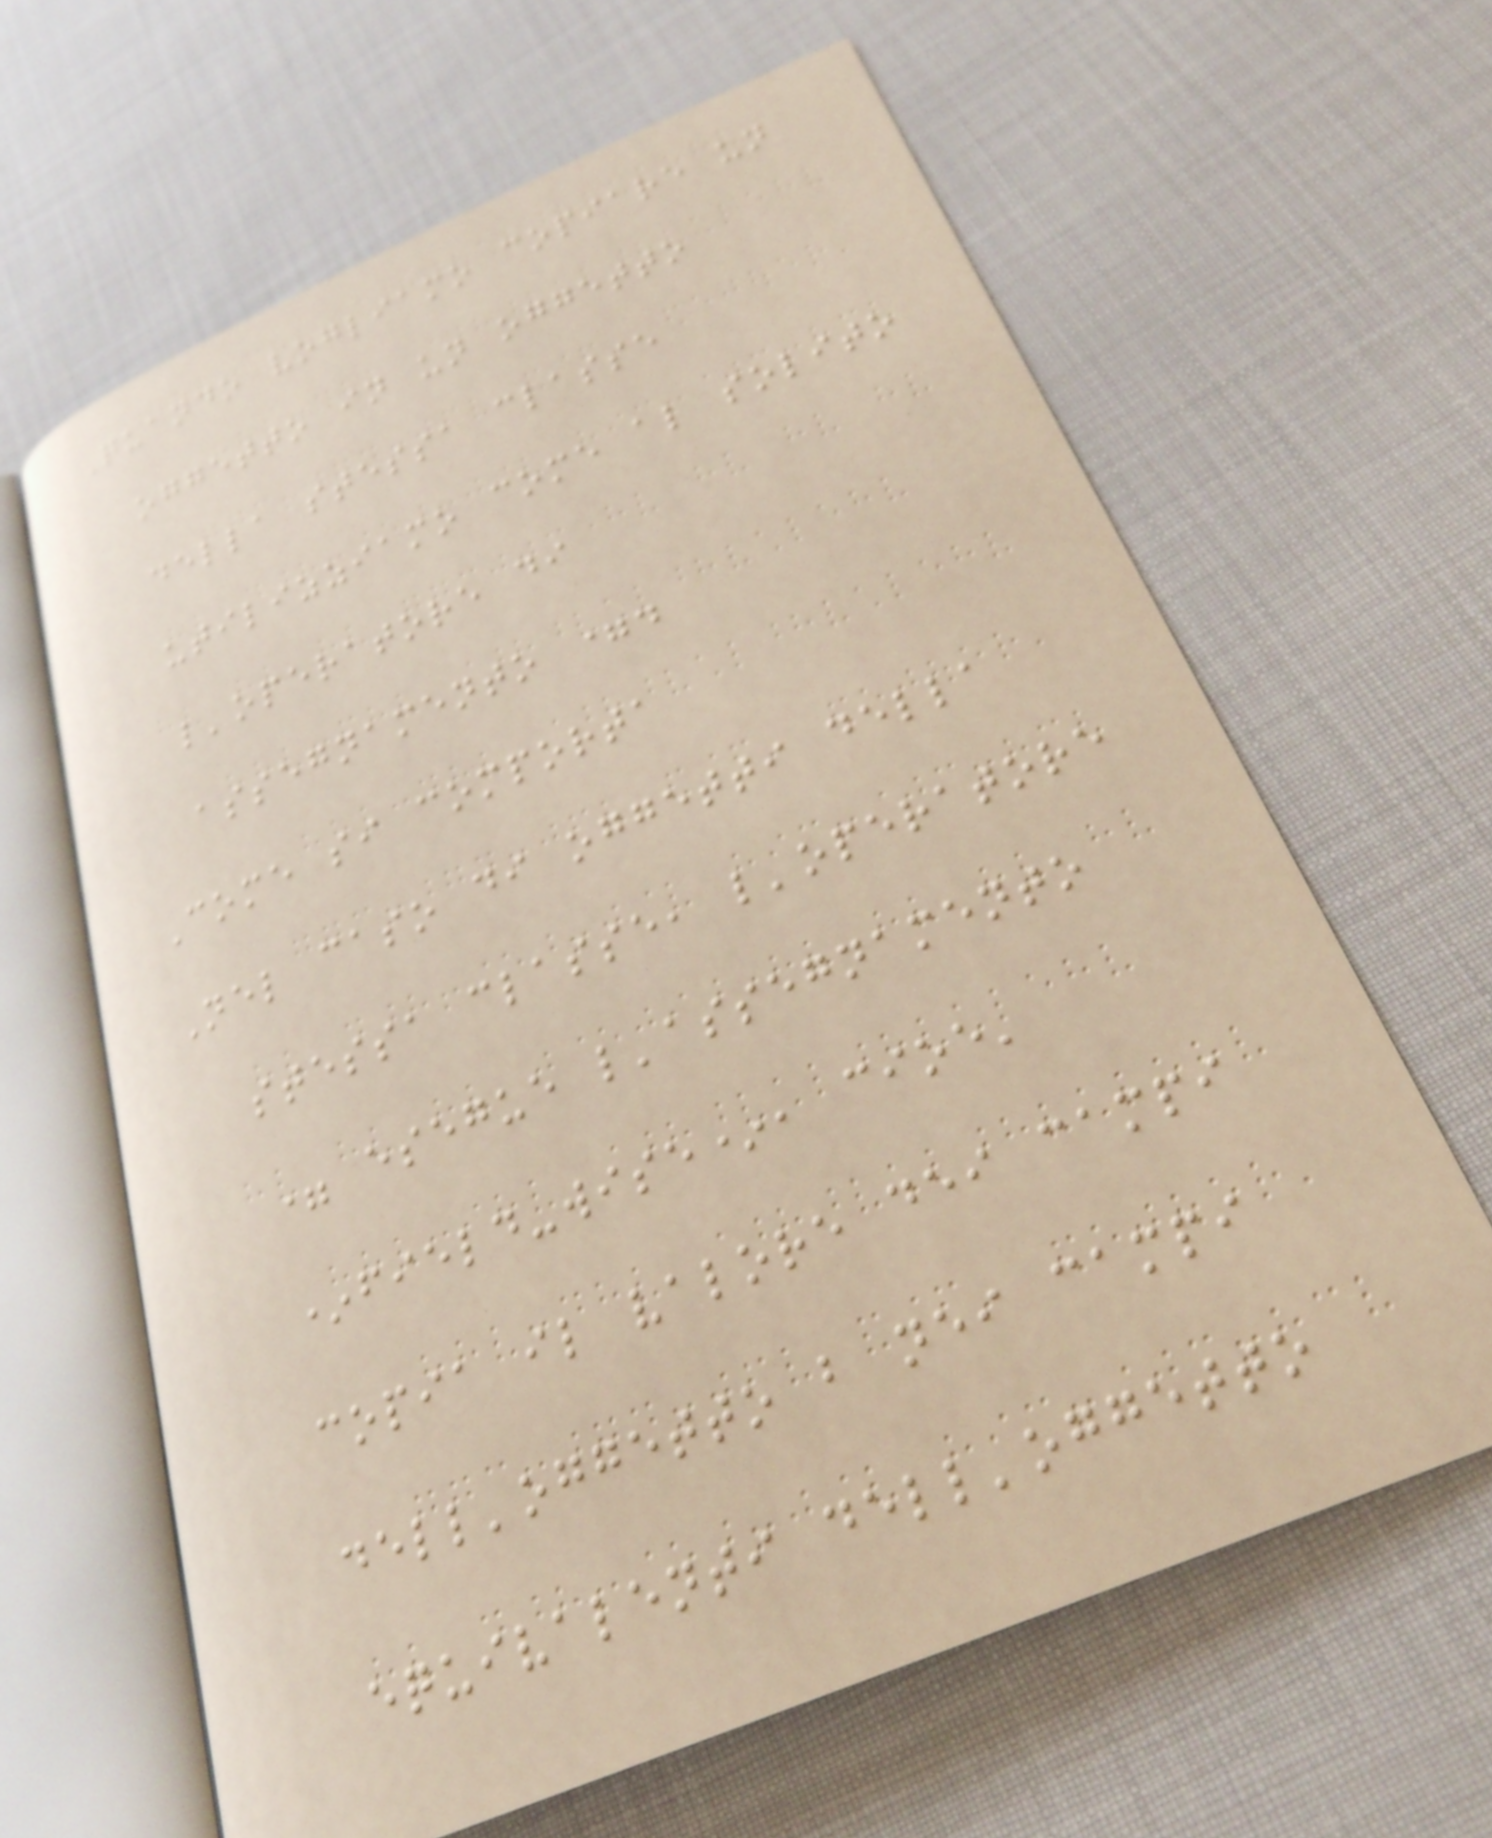Quando vogliamo copiare un
oggetto in un oggetto
della stessa classe
utilizziamo come al solito
l'operatore di
assegnamento =.
Come si comporta
Nel caso di oggetti della
stessa classe, l'operatore
= esegue l'assegnamento
*field-wise*, cioe'
copia il valore dei campi
dell'oggetto b nei campi
equivalenti dell'oggetto
